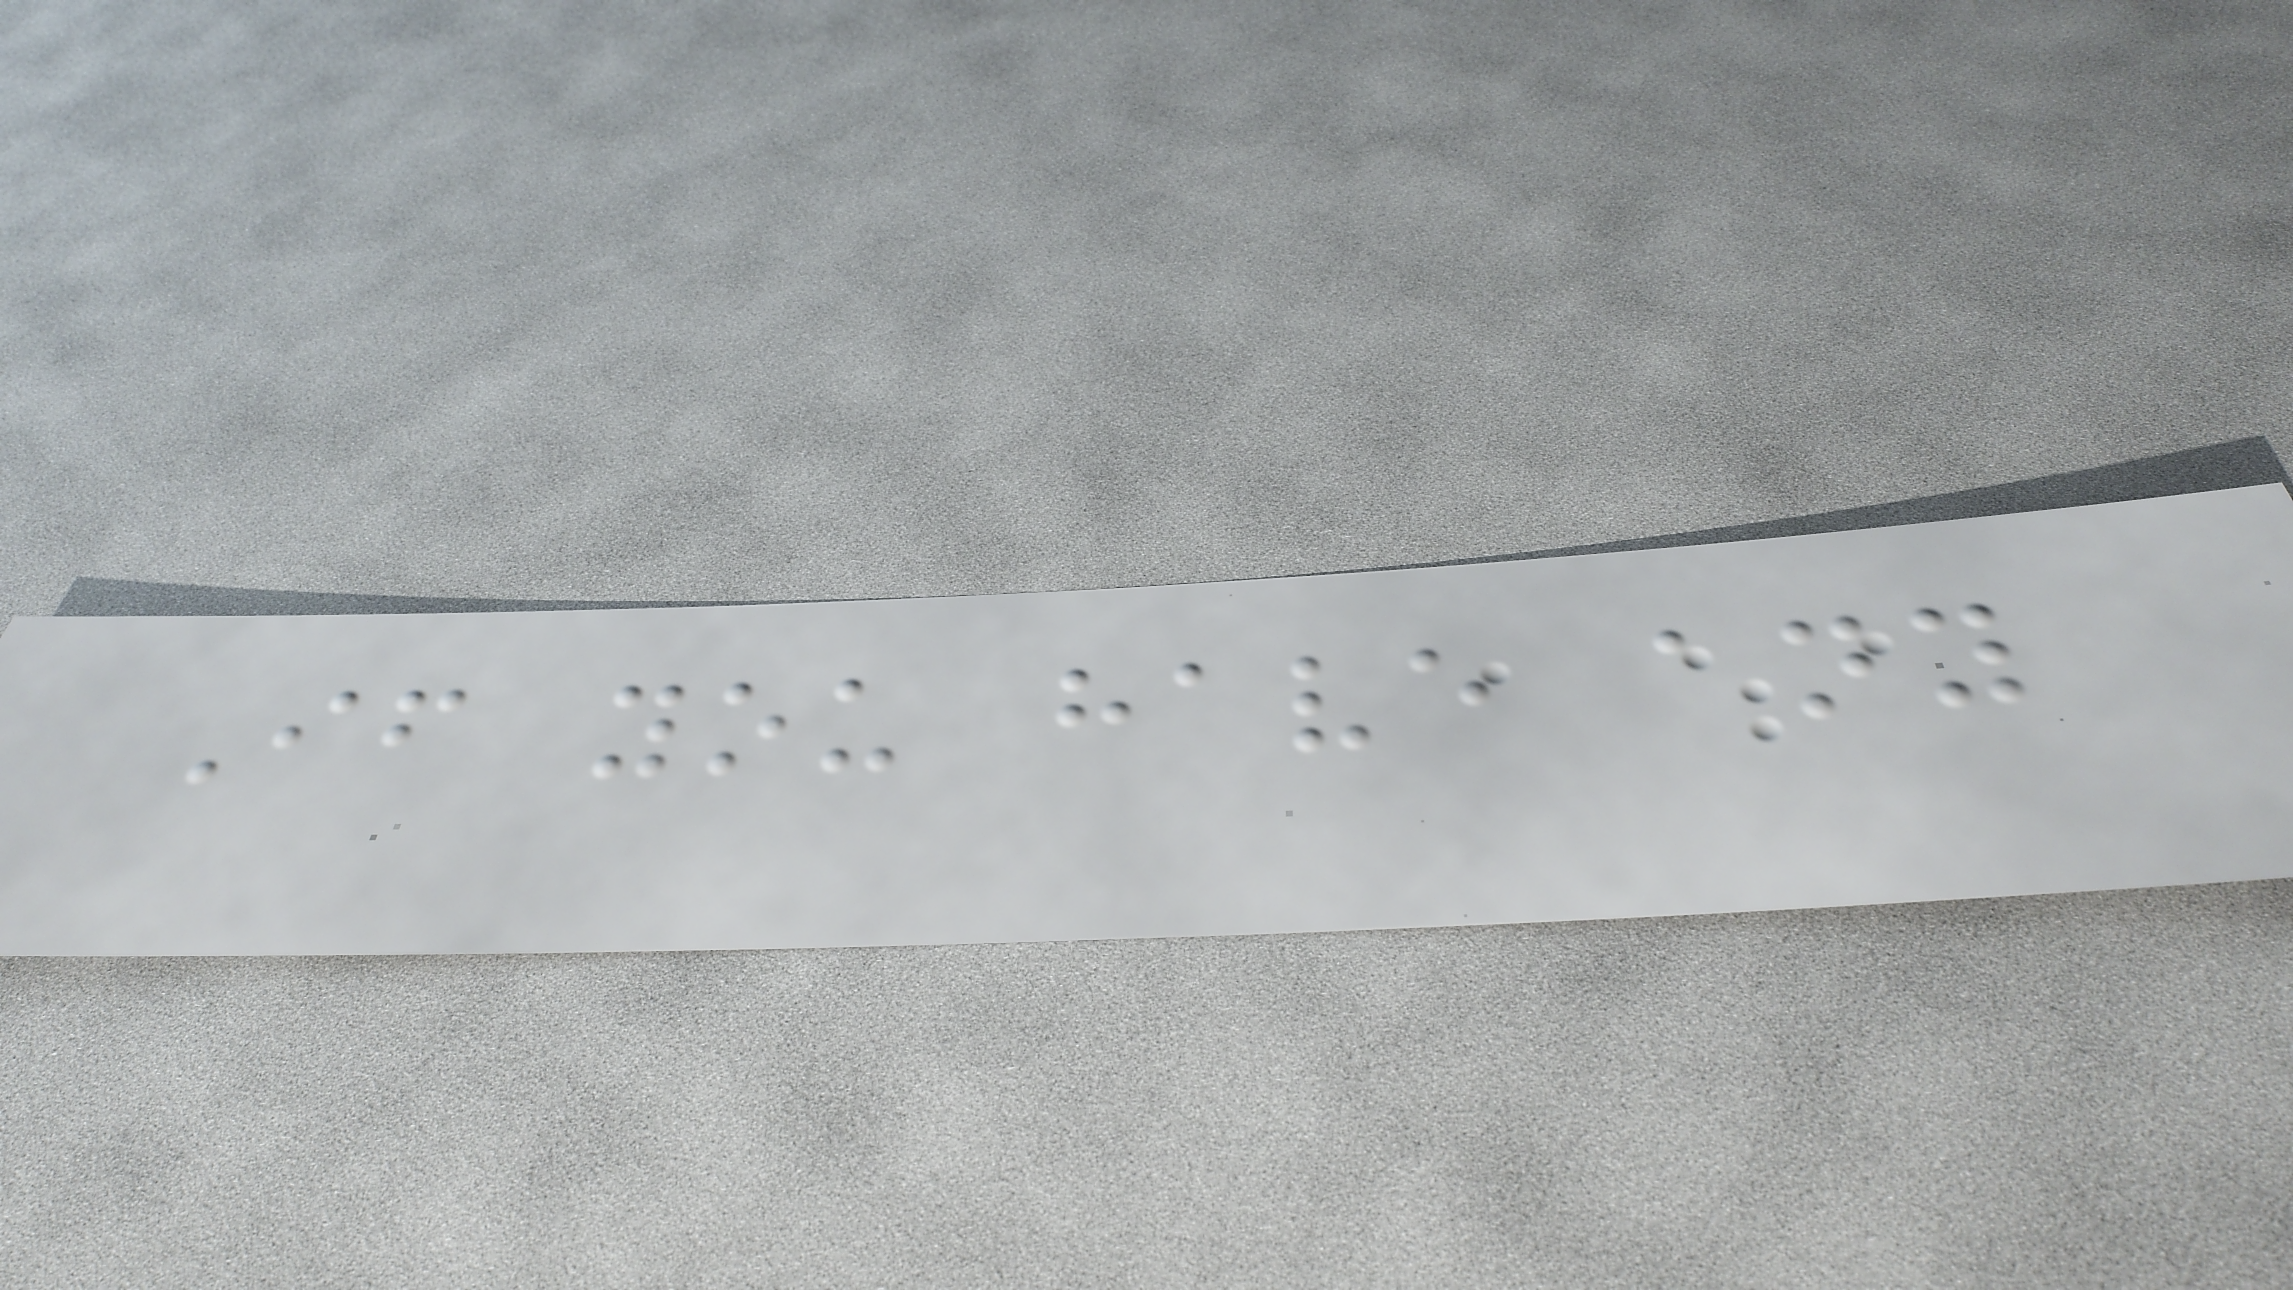If you have any
